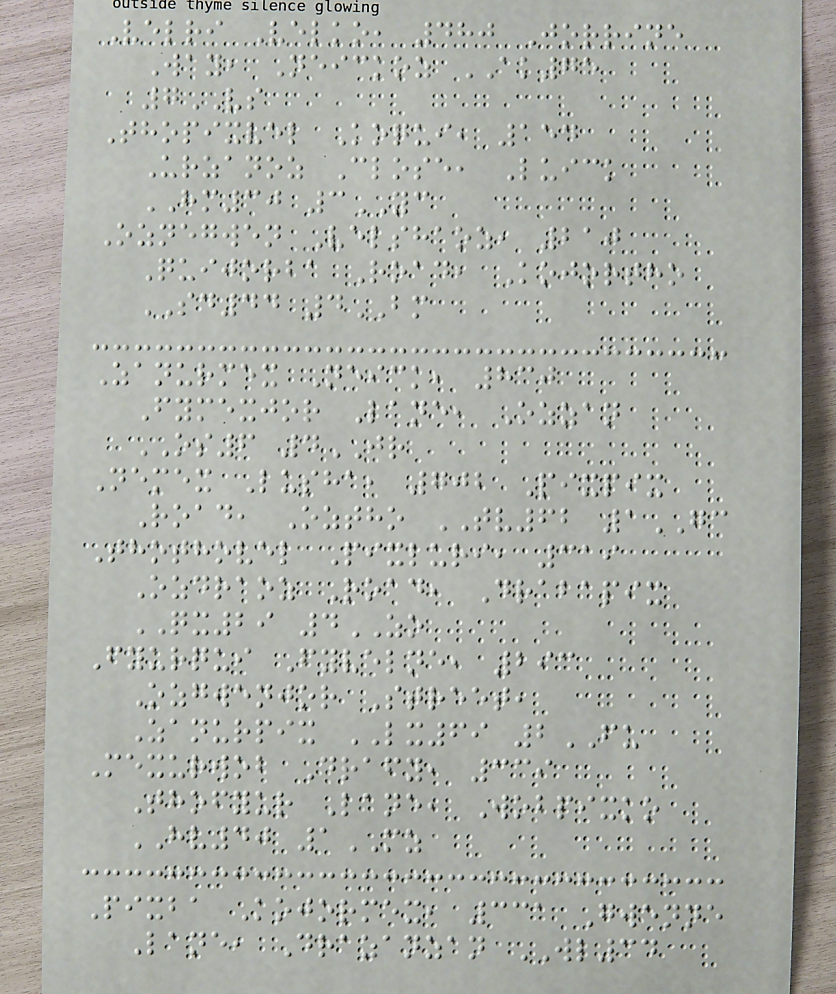Velri Velko, 480 Jorrine
Way, Neickoz AK75
7VS
Thopixvel Koqui, 154
Urzanoz Close, Luick
HM30 3YC
Oznegwen Velshaoz, 210
Quijorba Road, Kojortho
SD44 4BM
Zanurmex Neick, 830
Fymexjor Lane, Ozzan
OS6 4JR
Nemex Lusha, 702 Pixpix
Road, Oztho TV62 1GC
Thothovel Pixluri, 319
Ozdraoz Road, Drabapix
QX29 4ZO
Fyurqui Fyvelne, 293
Ozgwenjor Street,
Zanurpix LX69 2FU
Mexurwob Drafy, 339
Thofyur Lane, Wobpixko
HV40 1MZ
Pixba Kojormex, 331 Gwenne
Lane, Drazanzan WL34
